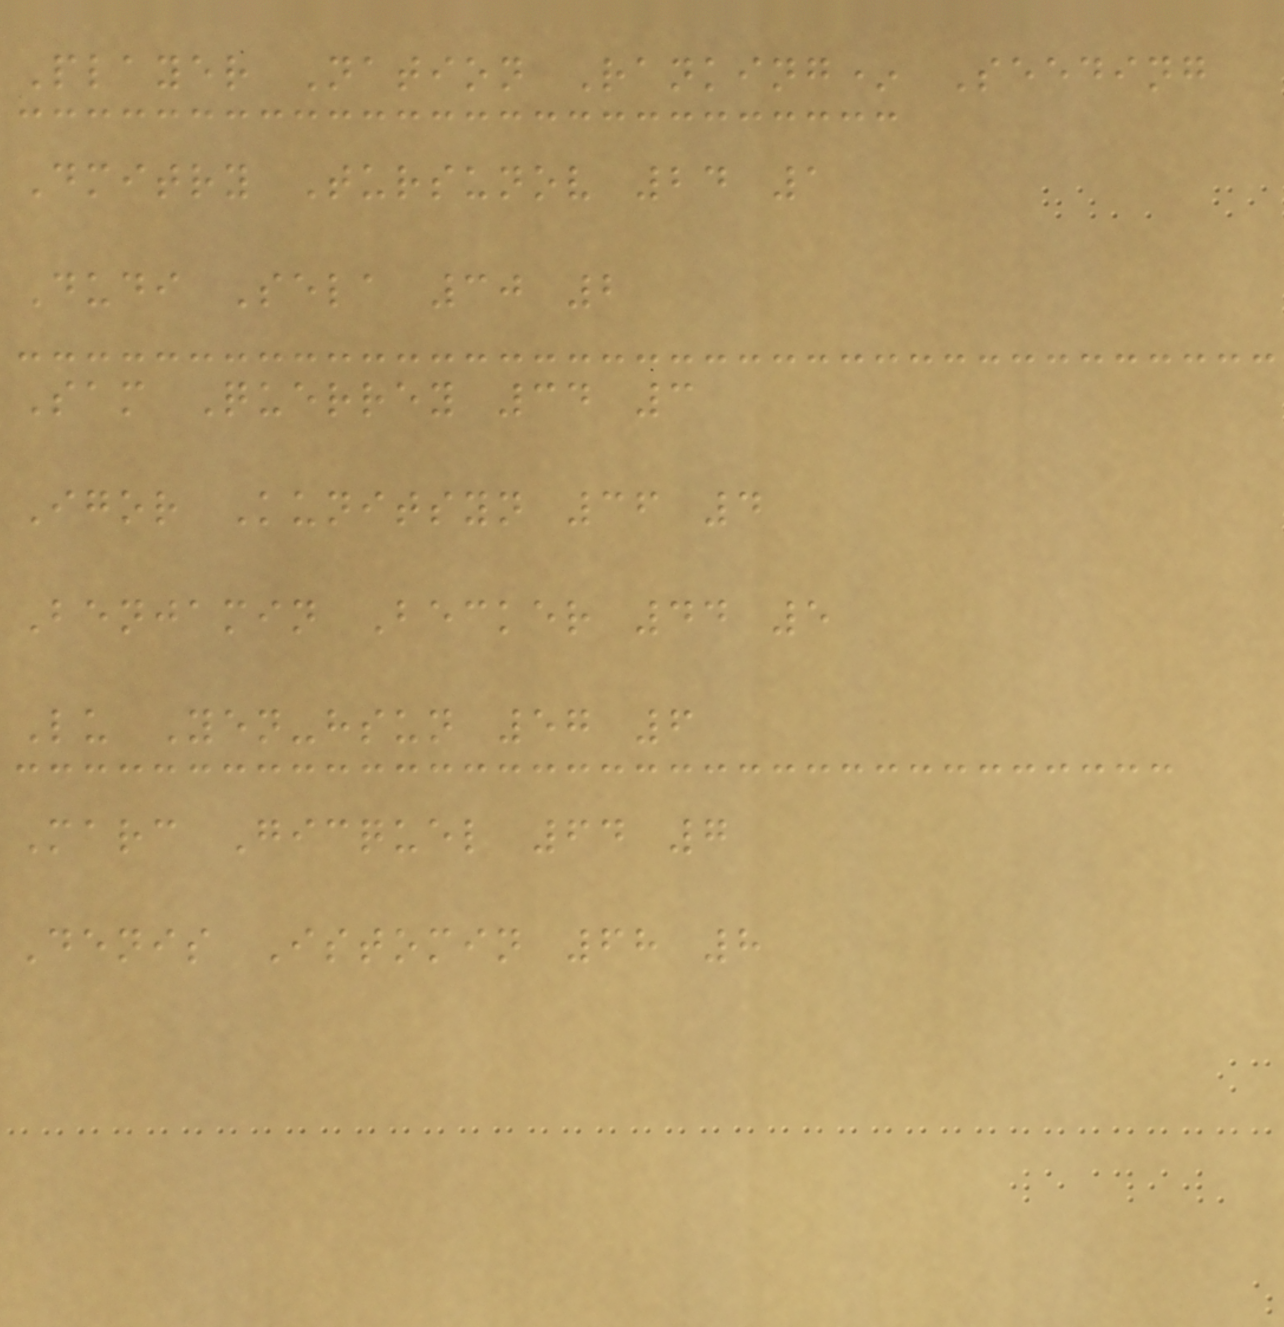Player Nation Ranking* Seeding
Dmitry Tursunov 24 1
Dudi Sela 30 2
Sam Querrey 34 3
Igor Kunitsyn 36 4
Benjamin Becker 44 5
Lu Yen-hsun 57 6
Marc Gicquel 64 7
Denis Istomin 68 8
